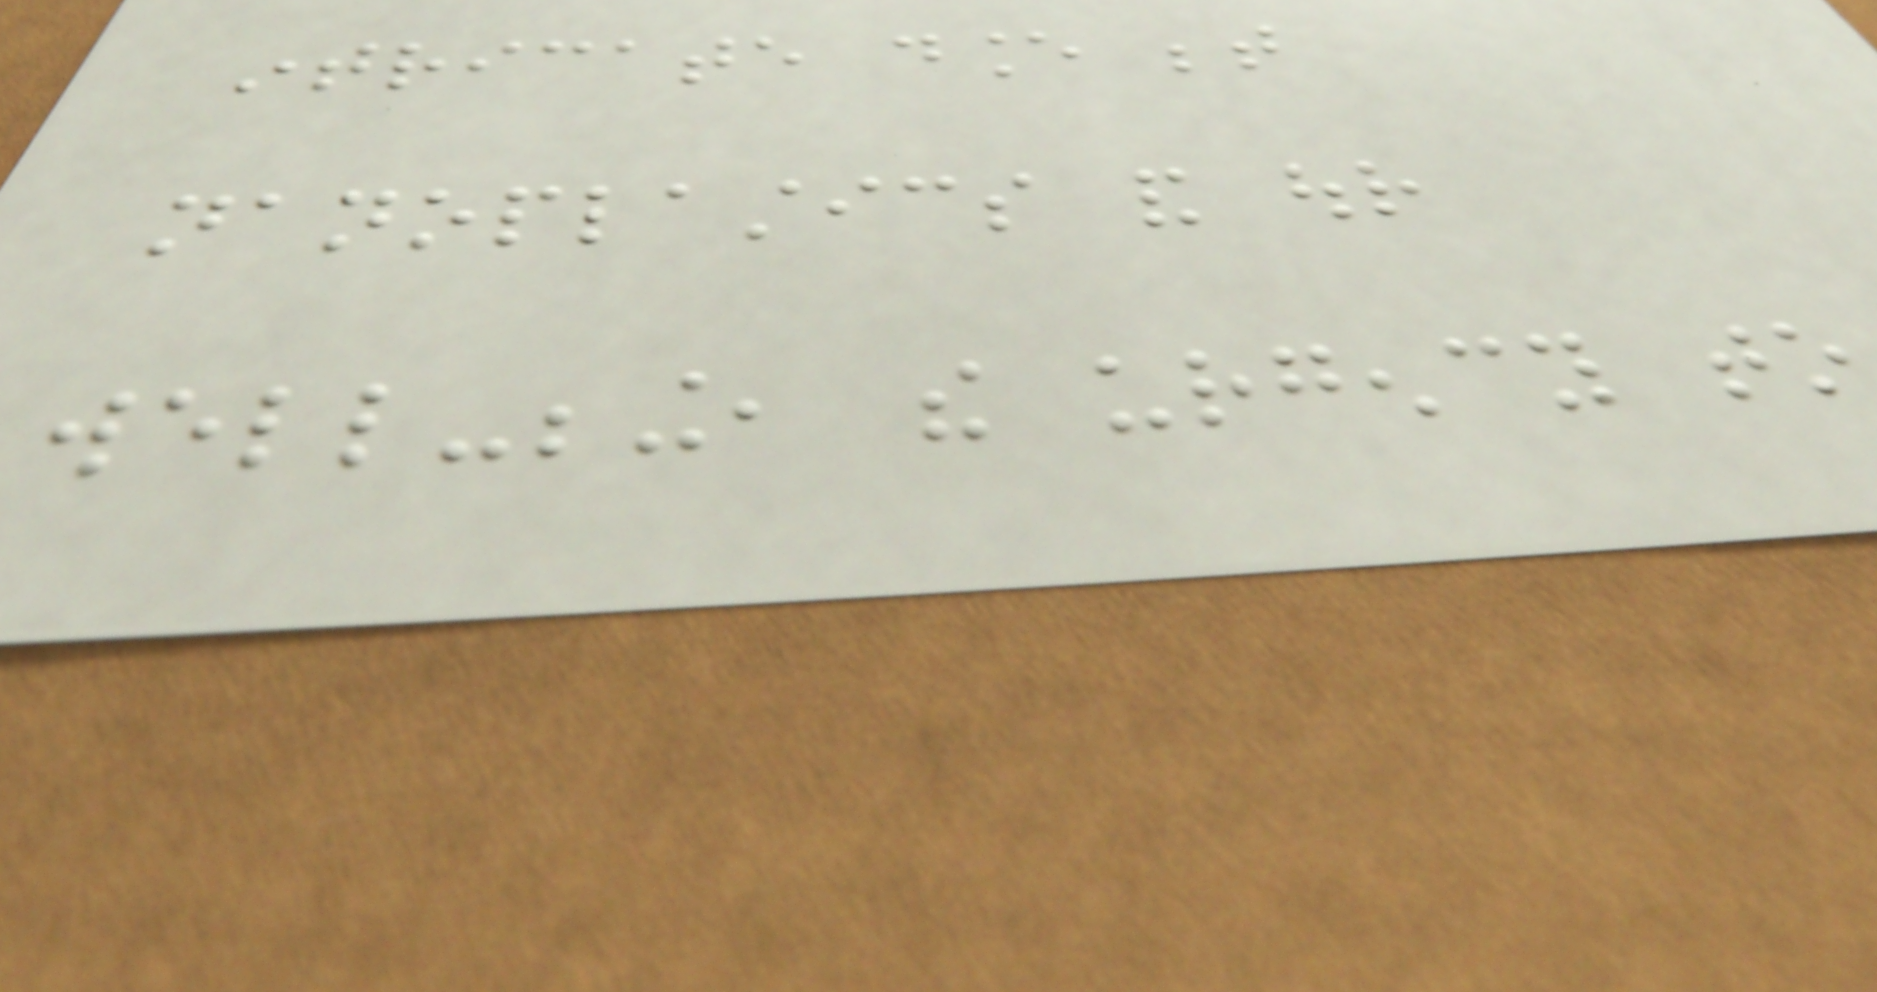intricate dance between
nanoplastics and our
well-being, the urgency to
